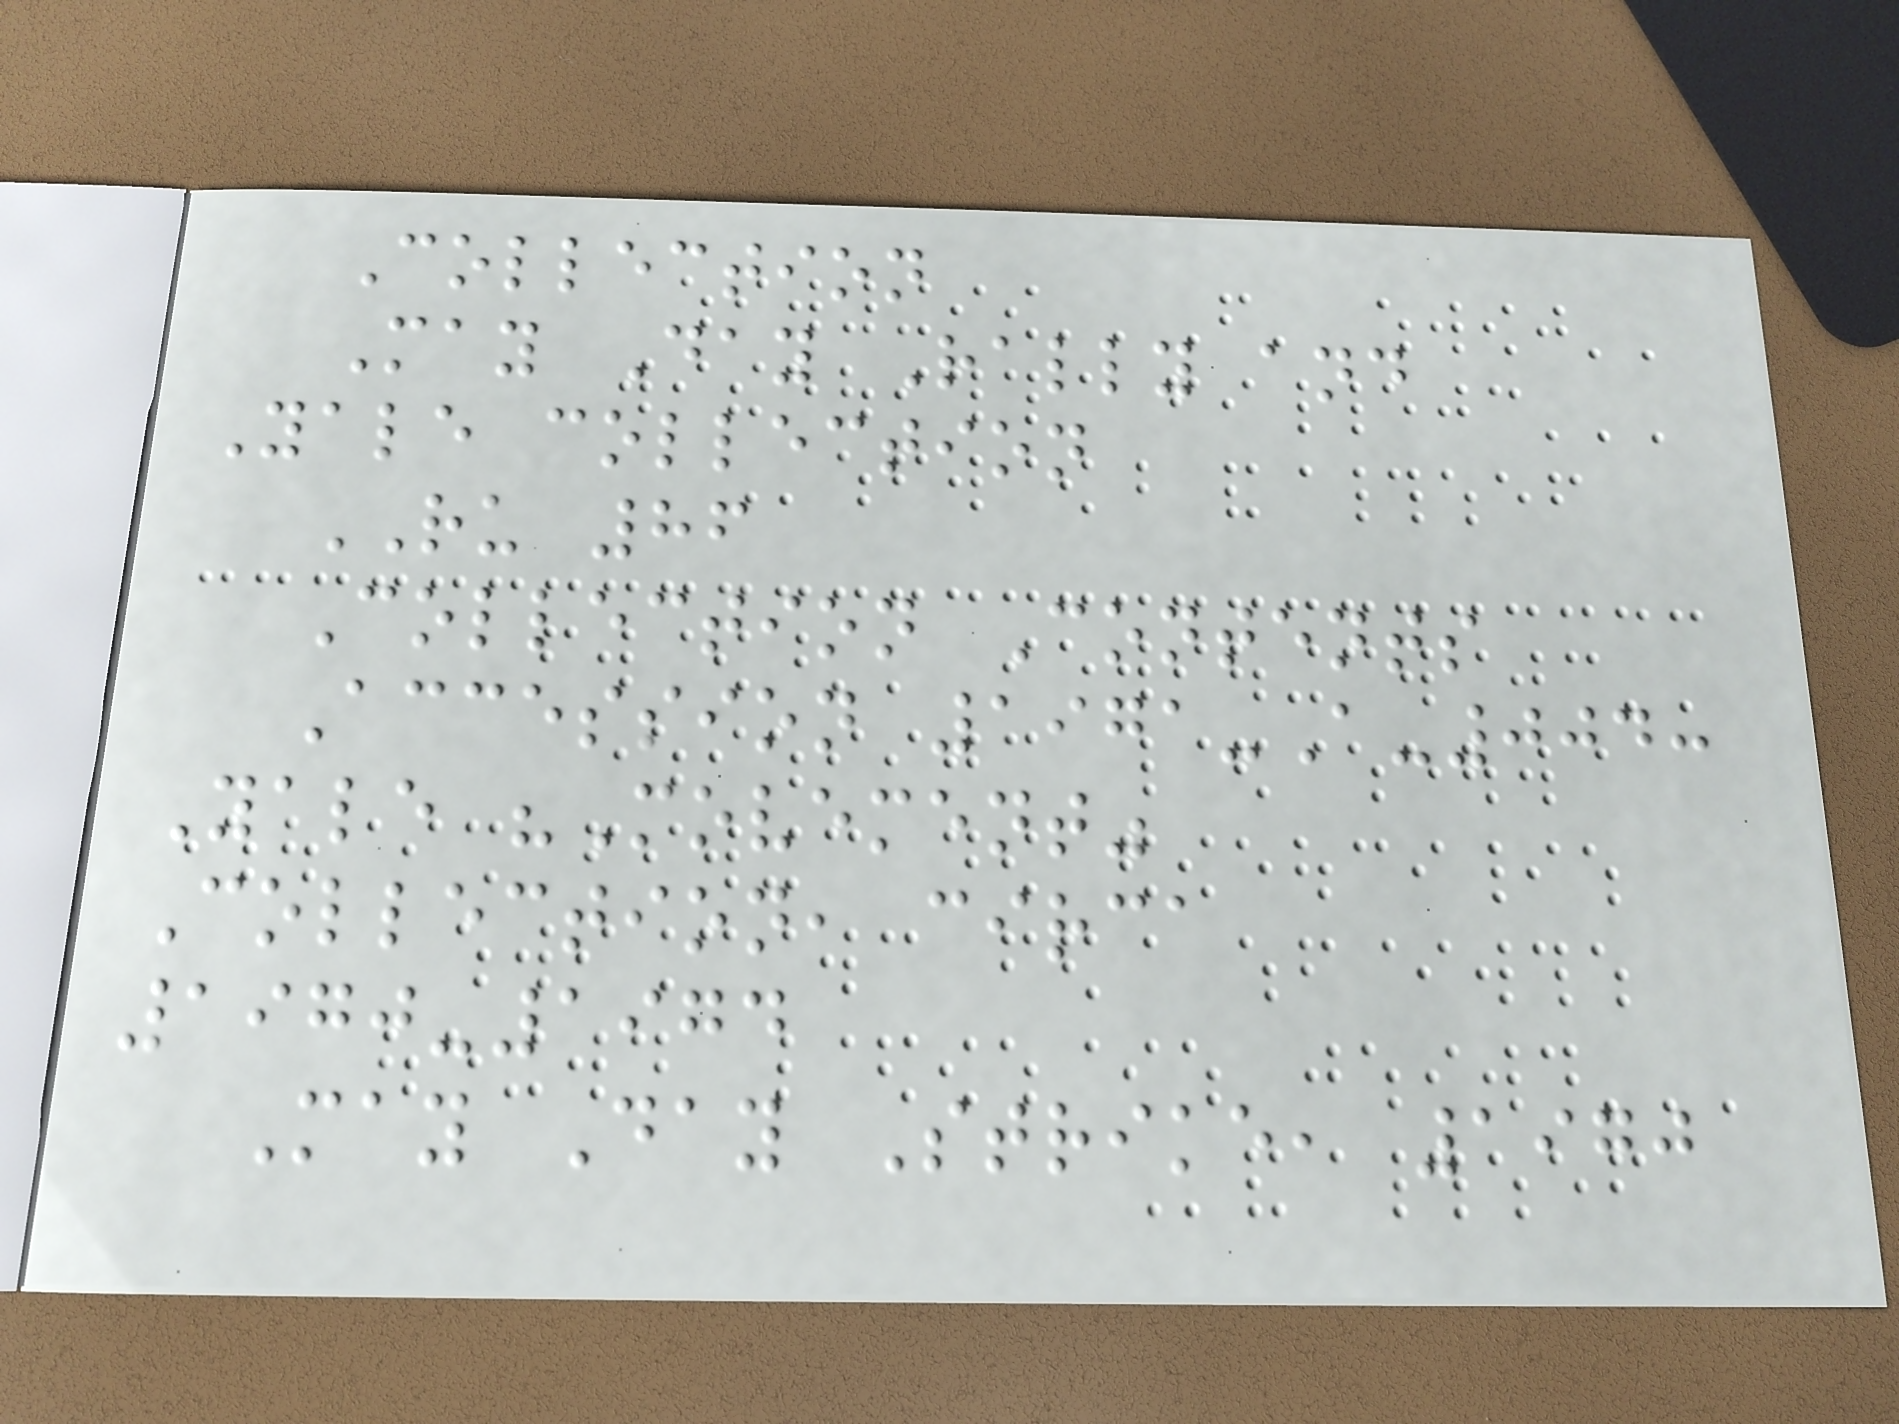Collection
May Day Rally and
Yale collection
RU 86
Collection Contents
Accession 1971-A-004:
Yale "Movement"
Collection, circa
1970-1974
May Day Strike, 1970
